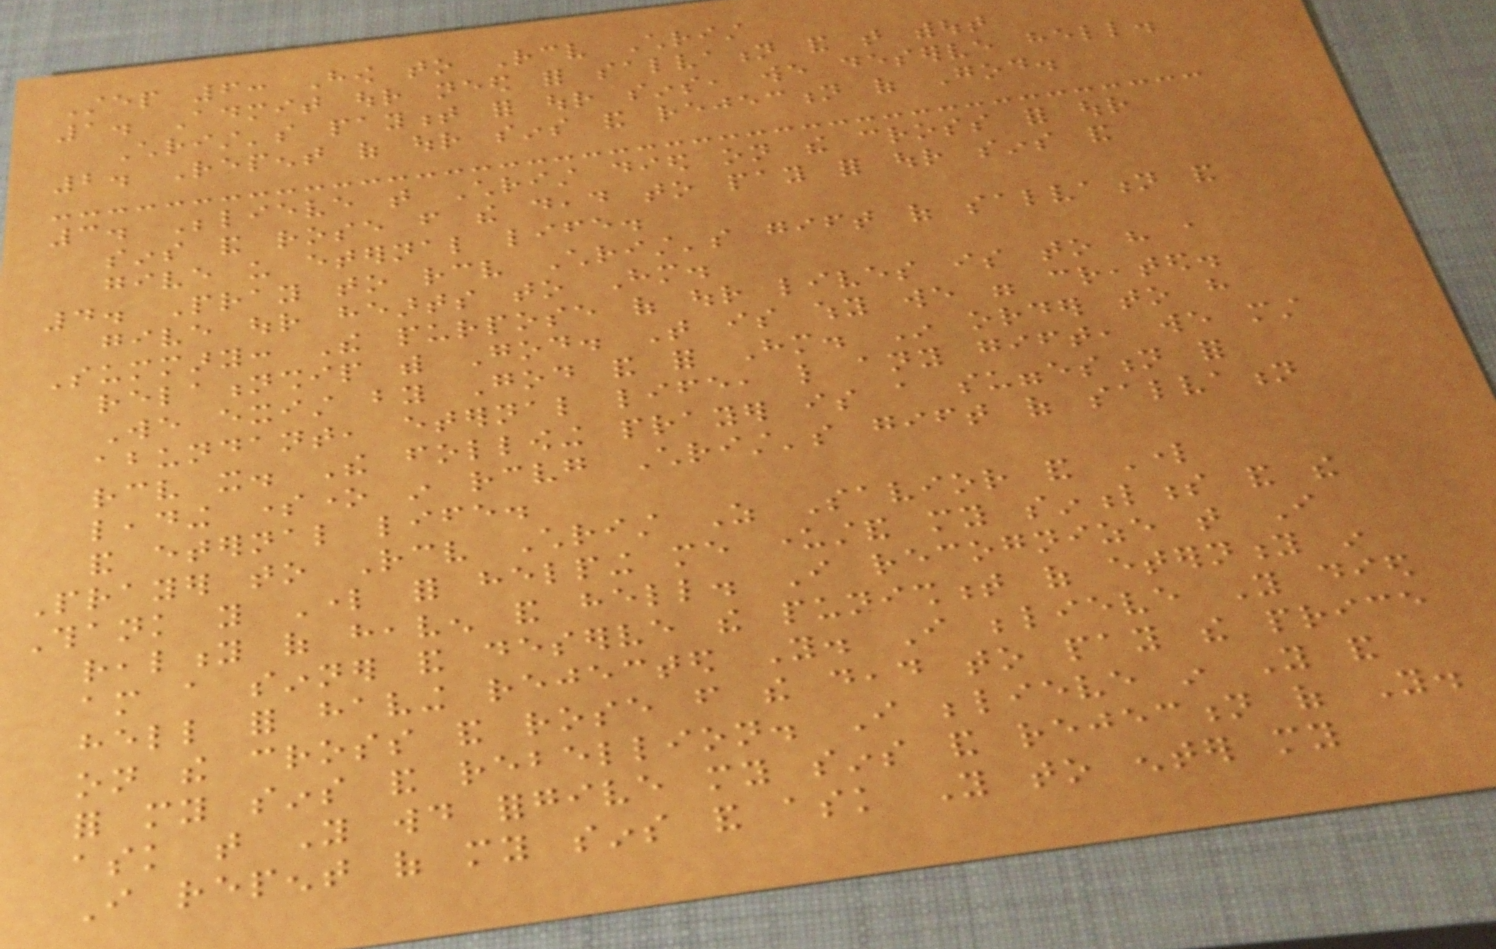Step 6: How to Receive Christ
1. Admit our need for salvation and that without
Christ's payment for our sins, we deserve hell.
2. Repent of our sins and rejection of God.
3. Believe that Christ died on the cross for our
sins and rose from the dead to pay for our sins and
give us eternal life.
4. Pray to receive Christ's gift of salvation and
give our hearts to Him.
Summary: The purpose of our lives is to have a
relationship with God. That is why we were created.
We exist by God and for Him. In order to have
abundant, eternal life, like any gift, we must
receive it. The following prayer is a suggestion for
leading someone in receiving Christ's gift of salvation
and eternal life.
Prayer to Receive Christ As Savior and Lord
Thank you Lord for helping me understand my sinfulness and the
reality of heaven and hell. I recognize that I
am a sinner and deserve the punishment of eternity in
hell for having rejected You. I believe You died
on the cross and rose from the dead to pay the price
for my sins and rebellion. I believe in You and
ask that You would forgive my sins and rejection of You.
I repent of my sins and ask You to enter my
